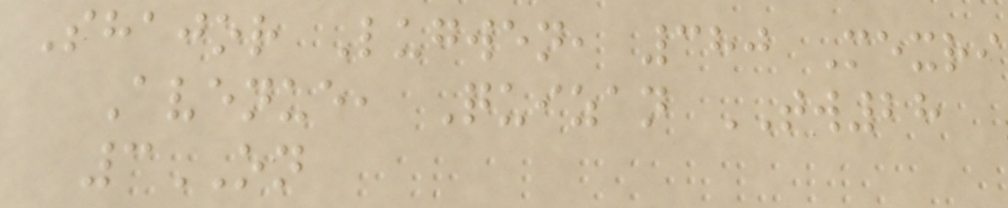Shajor Lugwen, 380 Mexri
Avenue, Quizan TW28
3ON
